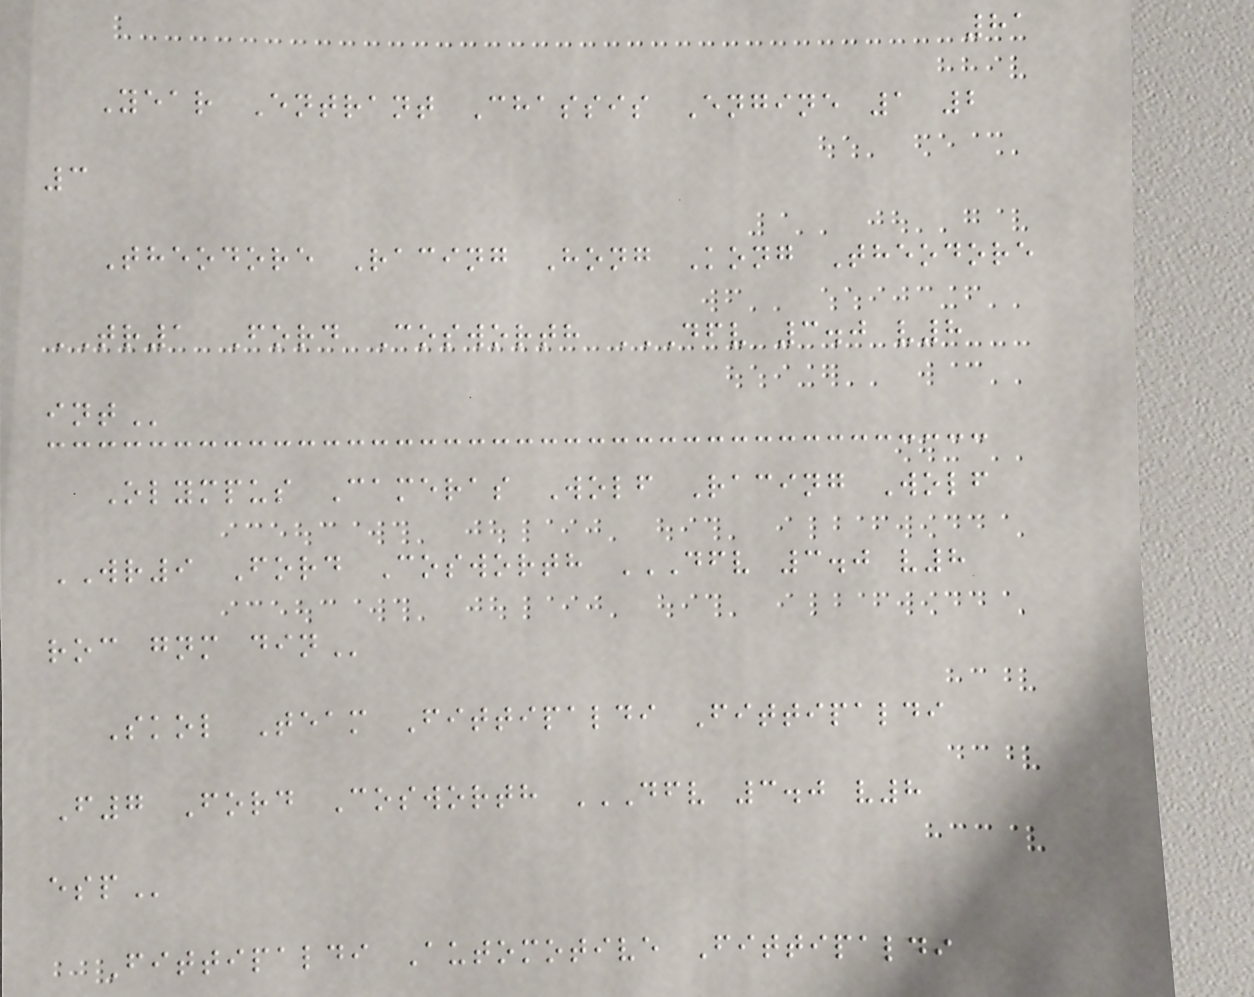81
Year Entrant Chassis Engine 1 2
3
Theodore Racing Hong Kong Theodore
TR1 Ford Cosworth DFV 3.0 V8
INT
Olympus Cameras Wolf Racing Wolf
WR9 Ford Cosworth DFV 3.0 V8
ROC GNM DIN
Skol Team Fittipaldi Fittipaldi
F7 Ford Cosworth DFV 3.0 V8
ESP
Fittipaldi Automotive Fittipaldi
